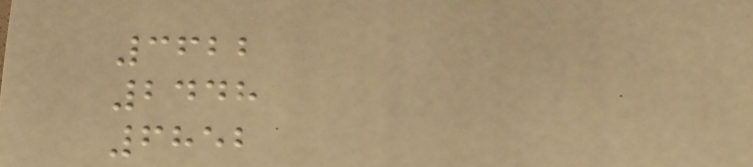3622
2448
6852
